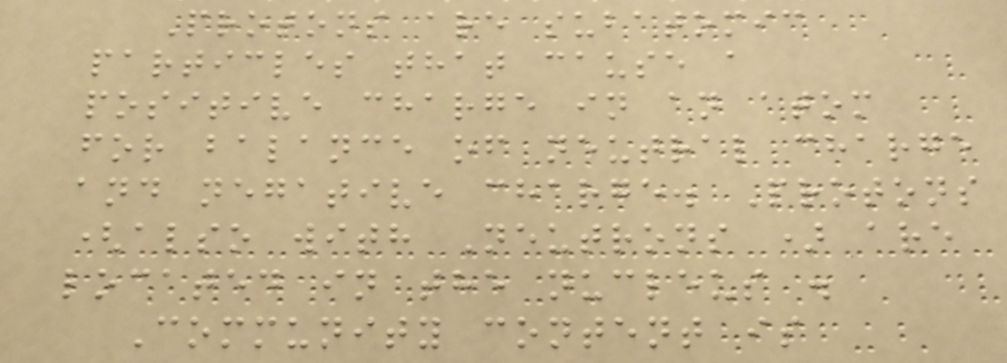Protons are subatomic
particles that cause a
positive charge in an atom
for balance of neutral charge
and negative charge. Protons
(also with Neutrons ) are
located in the nucleus .
Community content is
